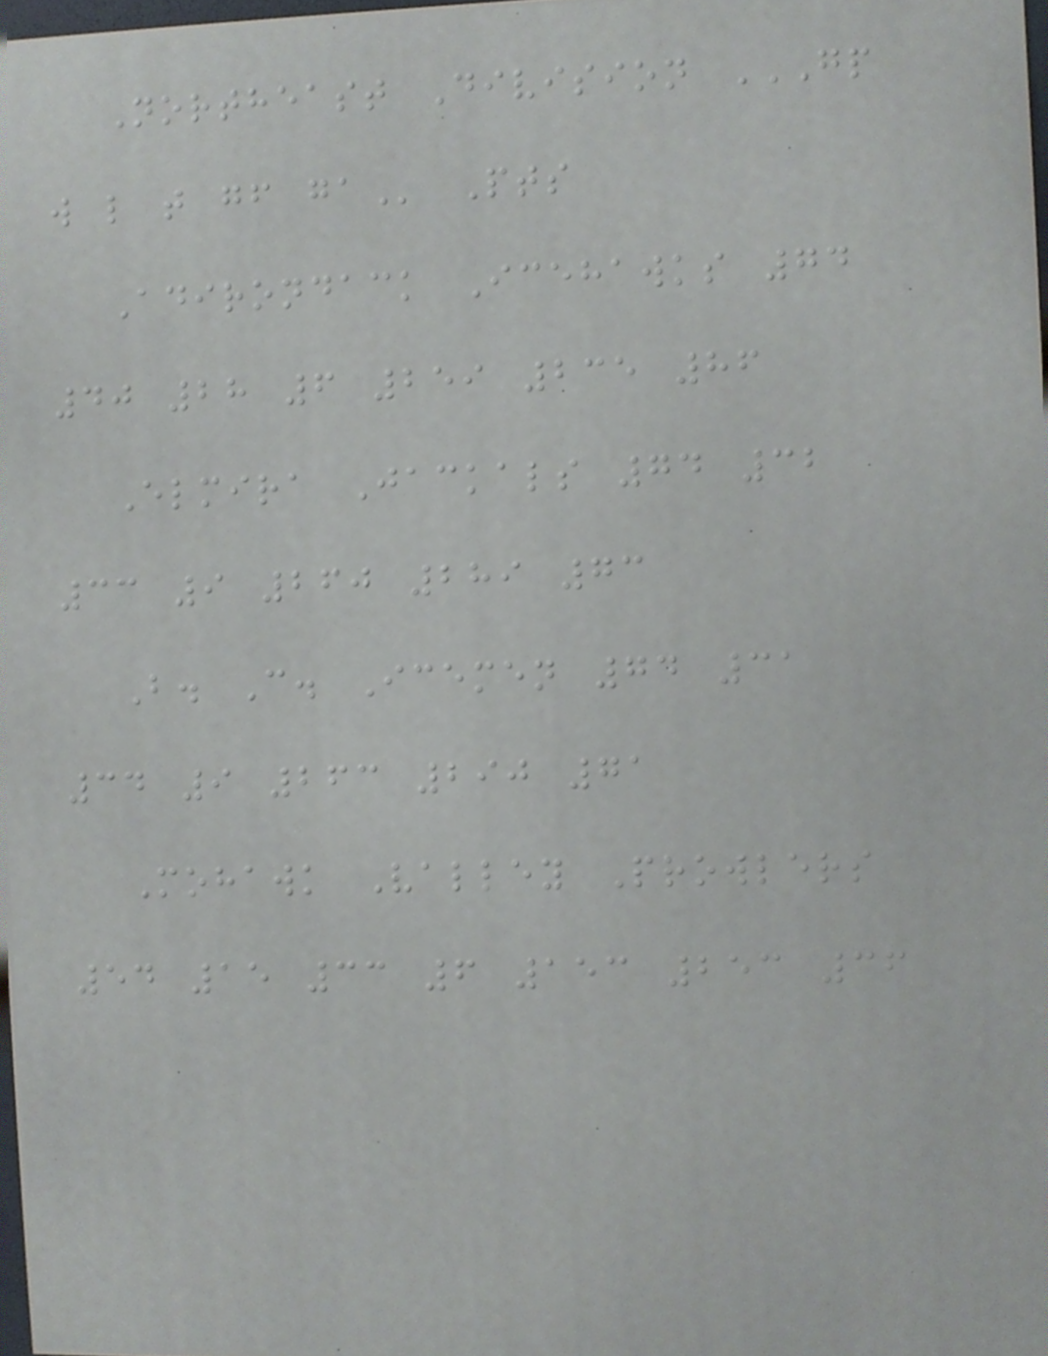Northeast Division GP
W L T GF GA Pts
Adirondack Icehawks 74
40 28 6 259 235 86
Elmira Jackals 74 32
33 9 260 289 73
B. C. Icemen 74 31
34 9 263 290 71
Mohawk Valley Prowlers
54 15 33 6 153 253 36
